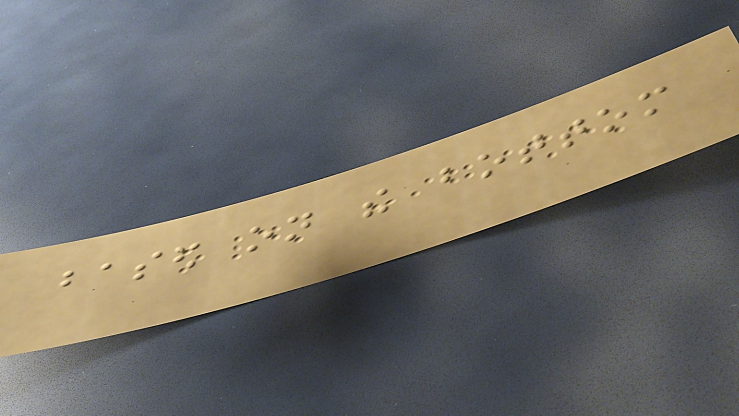based on the bottom
